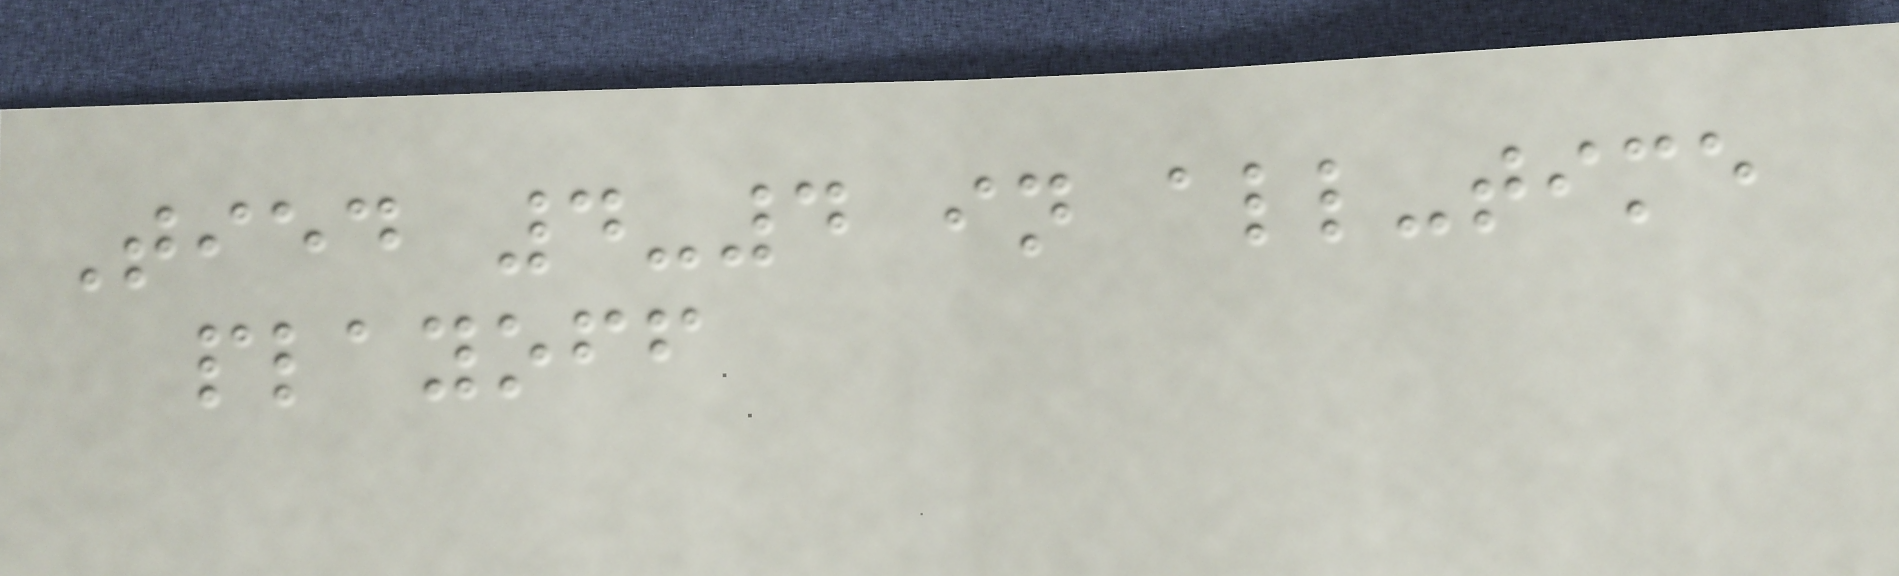Tied 4-4 in all-time
playoff
